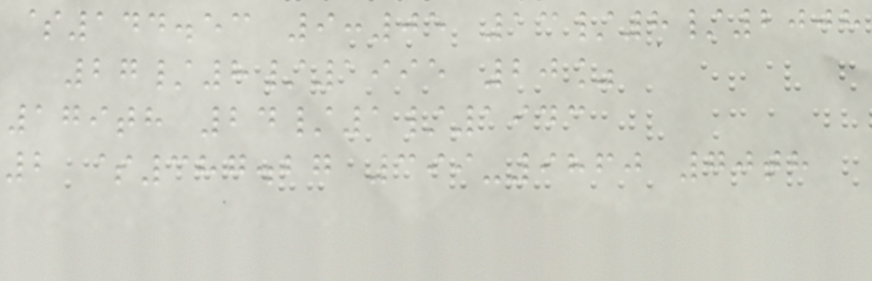$144.53 9:05 13/8/2008
27/8/1995 20%
179th 24/1/1943
2 $387.27 399-9860 70th
